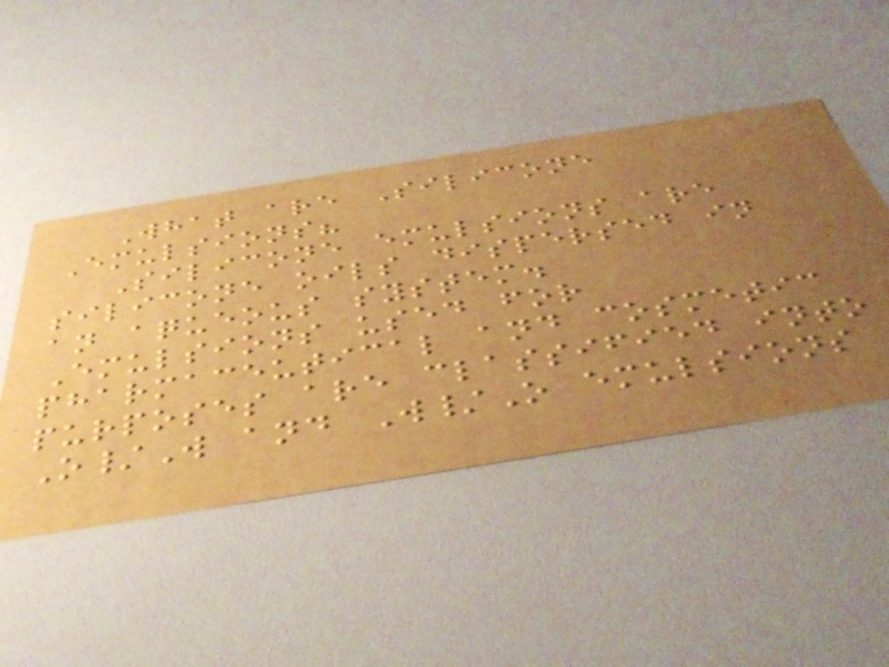What are Silicone
Emulsions?
Silicone emulsions are
silicone oils dispersed in
an aqueous system.
Emulsions used for
pharmaceutical and cosmetic
purposes are classified into
O/W and W/O emulsions
